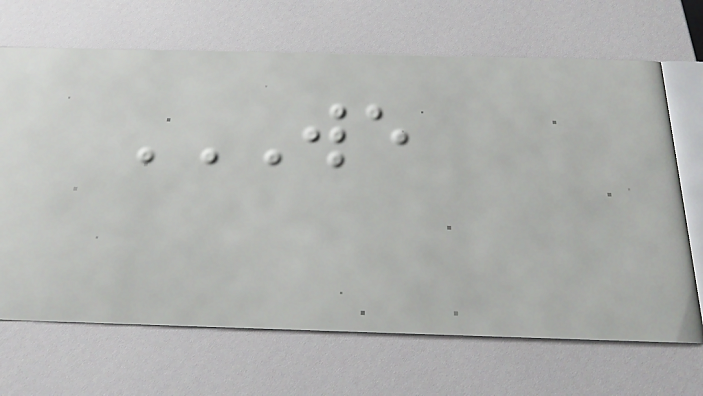WE
